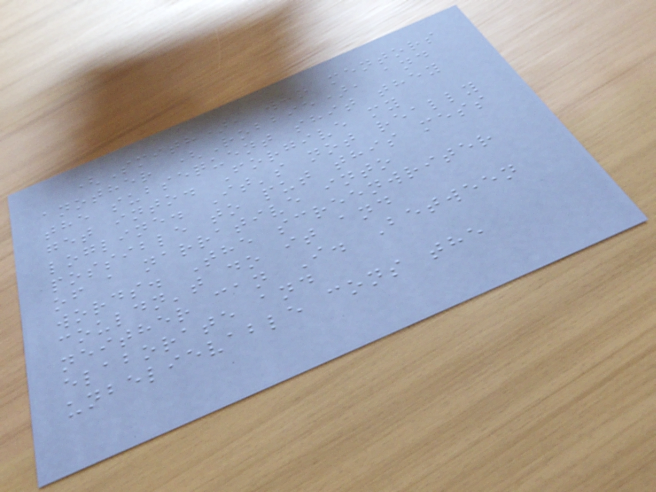(Smith), who mentors
another (Robbie), and
the subsequent shit they
get into. Forgive my
logline. It's not really
possible to put this mess
of a narrative into
words. The screenwriter
couldn't do it and
neither can I. Between
elaborate and
unbelievable cons the
